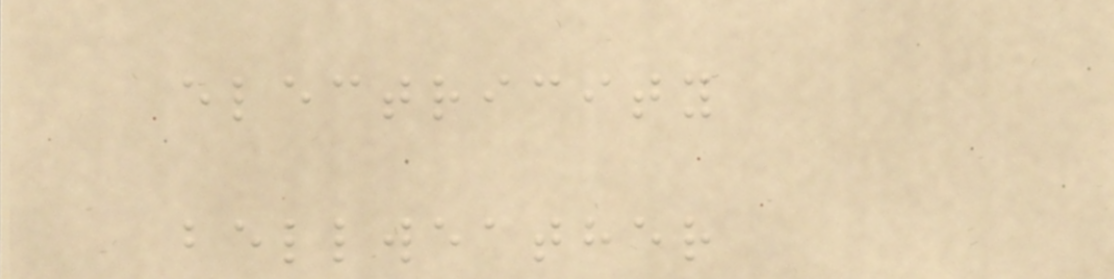electricity
bellweather
